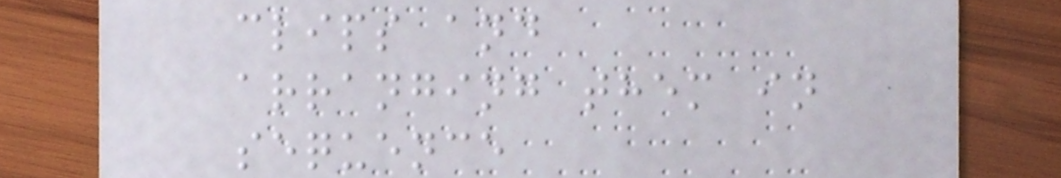clips and
arranging them in
sequence
